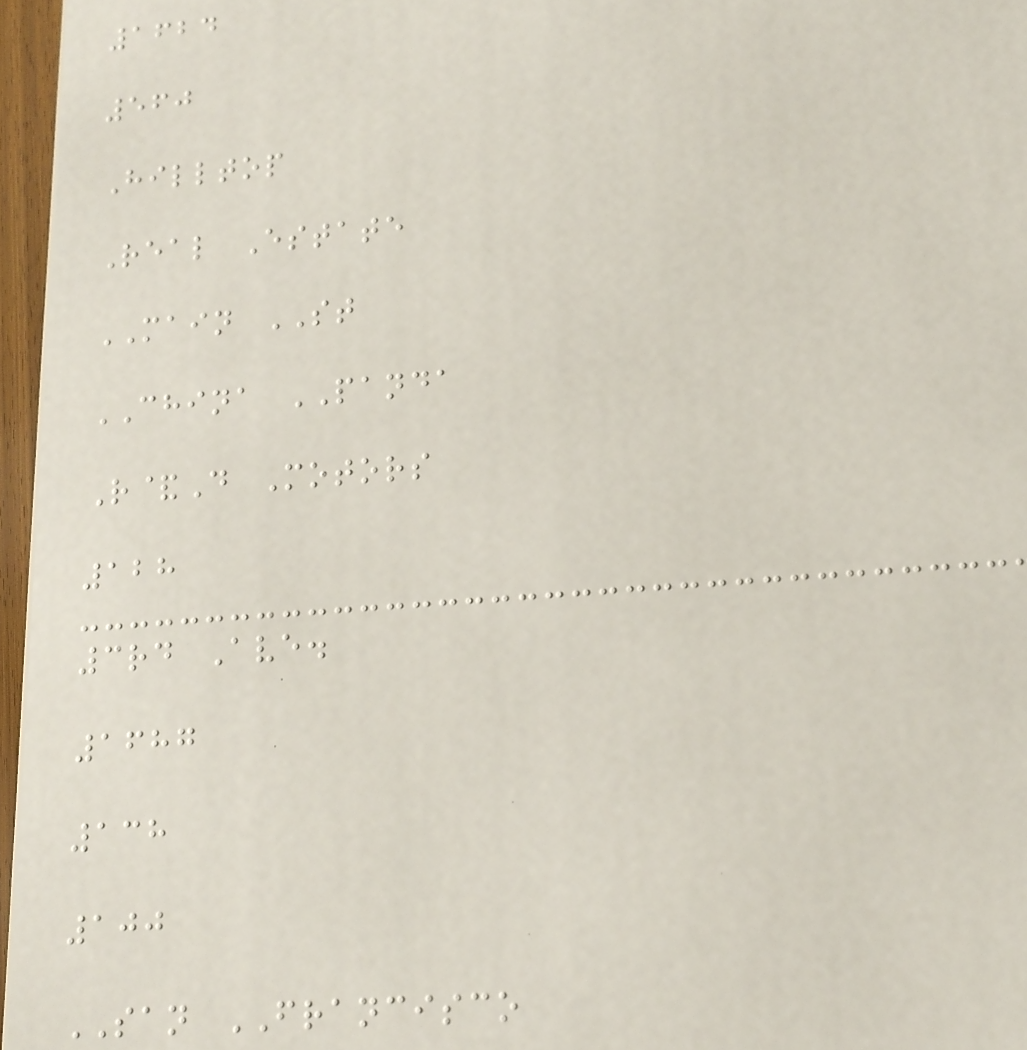1624
560
Hilltop
Real Estate
MAIN ST
CHINA PANDA
R&D Motors
128
3rd Ave.
1687
138
100
SAN FRANCISCO
